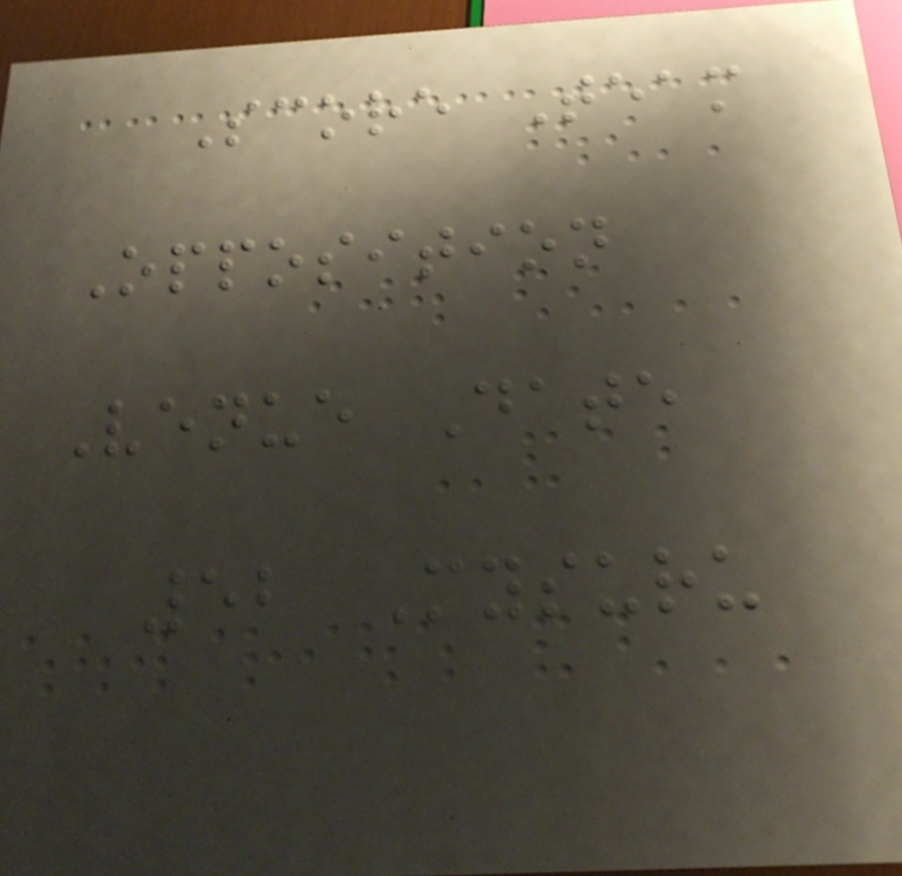Score Team
Opposition
Venue Date
52 Mysuru
